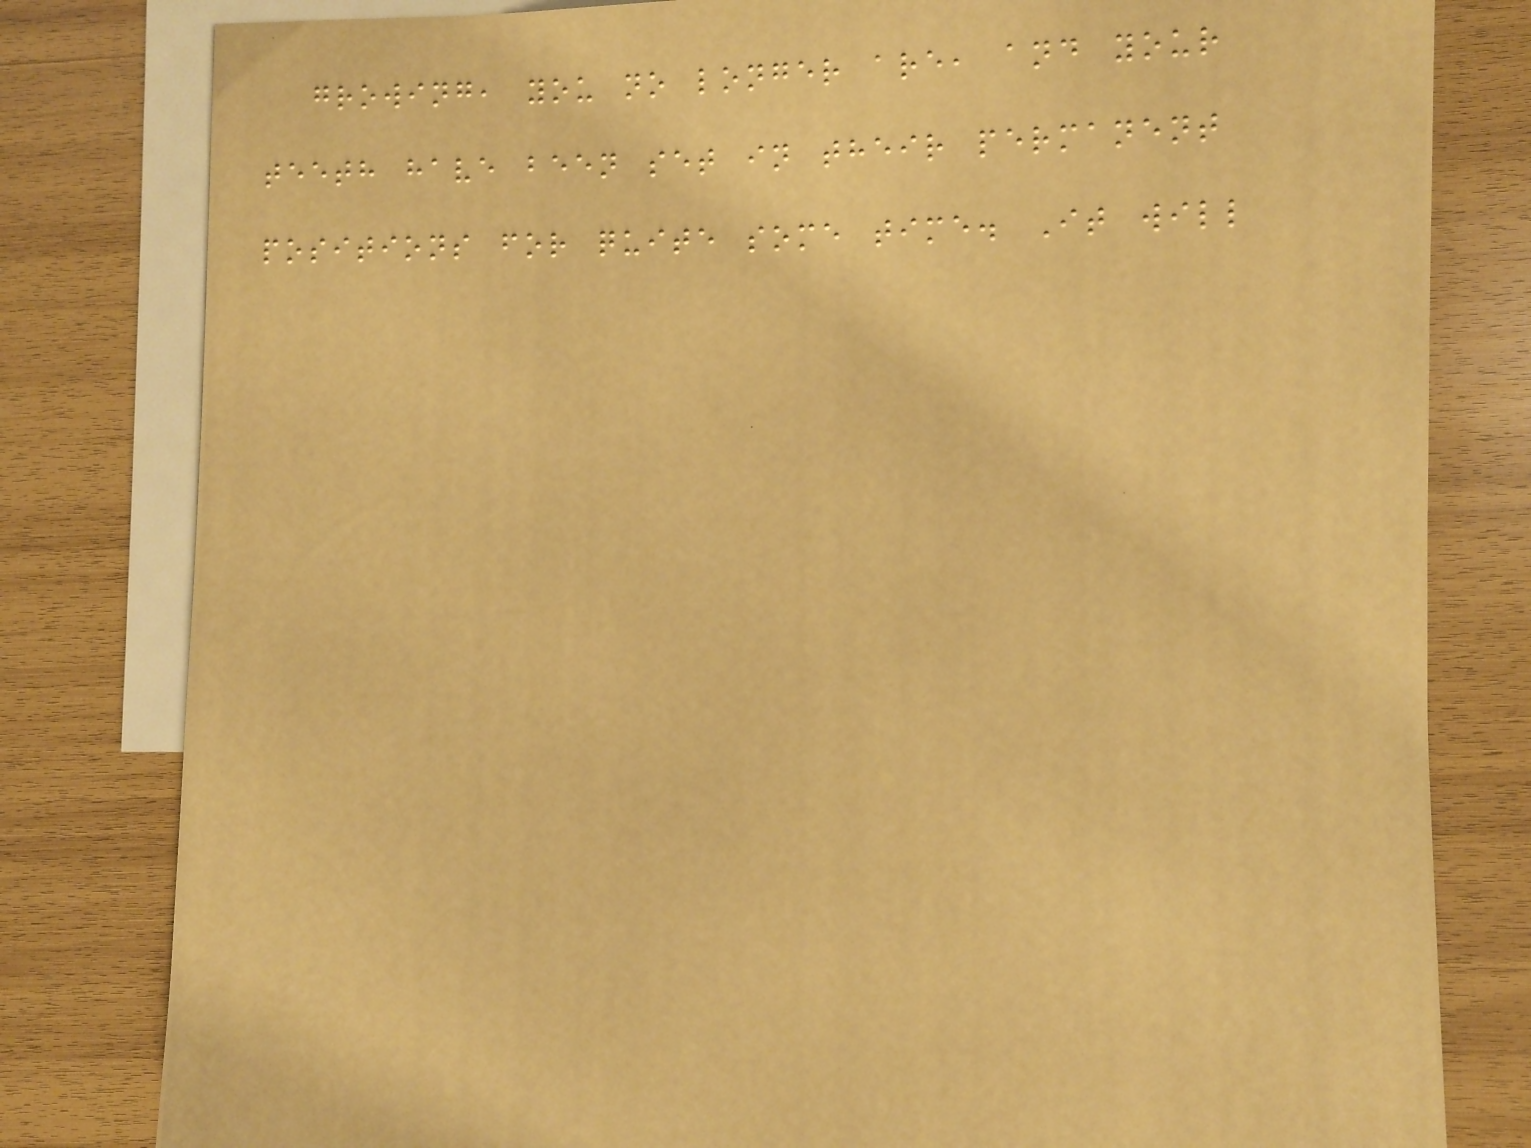growing, you no longer are, and your
teeth have been set in their permanent
positions for quite some time. It will
